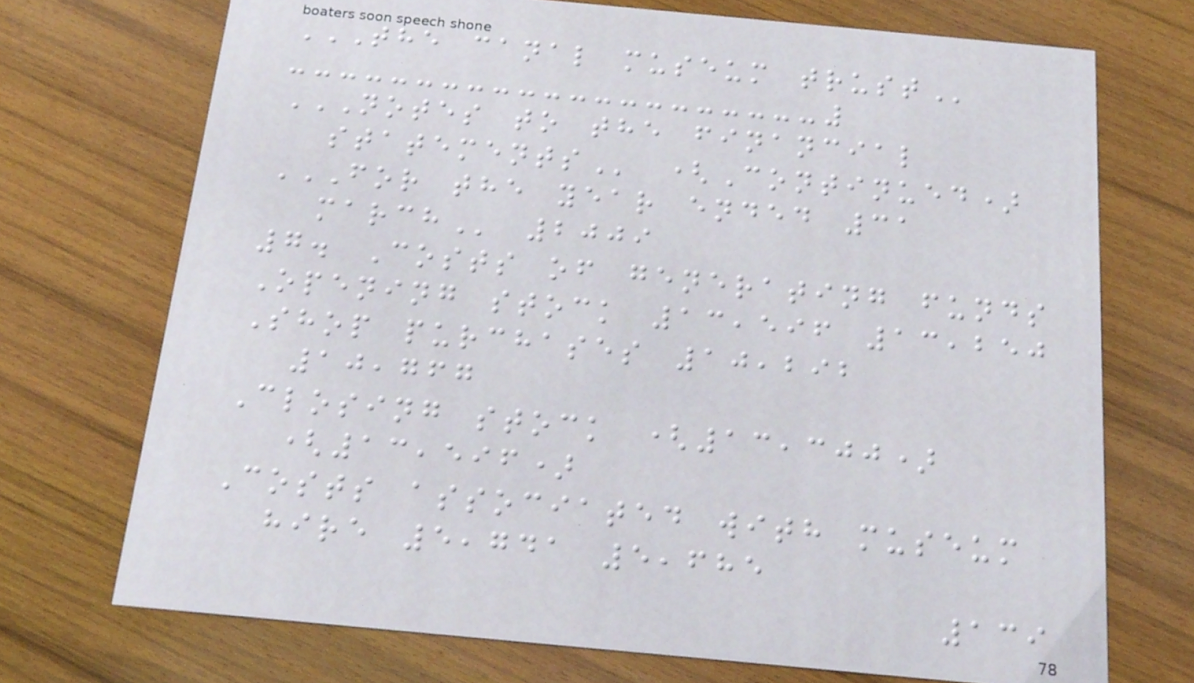THE CANAL MUSEUM TRUST
NOTES TO THE FINANCIAL
STATEMENTS (Continued)
FOR THE YEAR ENDED 31
MARCH 2009
7. Costs of generating funds
Opening stock 13,596 13,250
Shop purchases 10,292
10,767
Closing stock (13,300)
(13,596)
Costs associated with museum
hire 5,741 5,685
139
